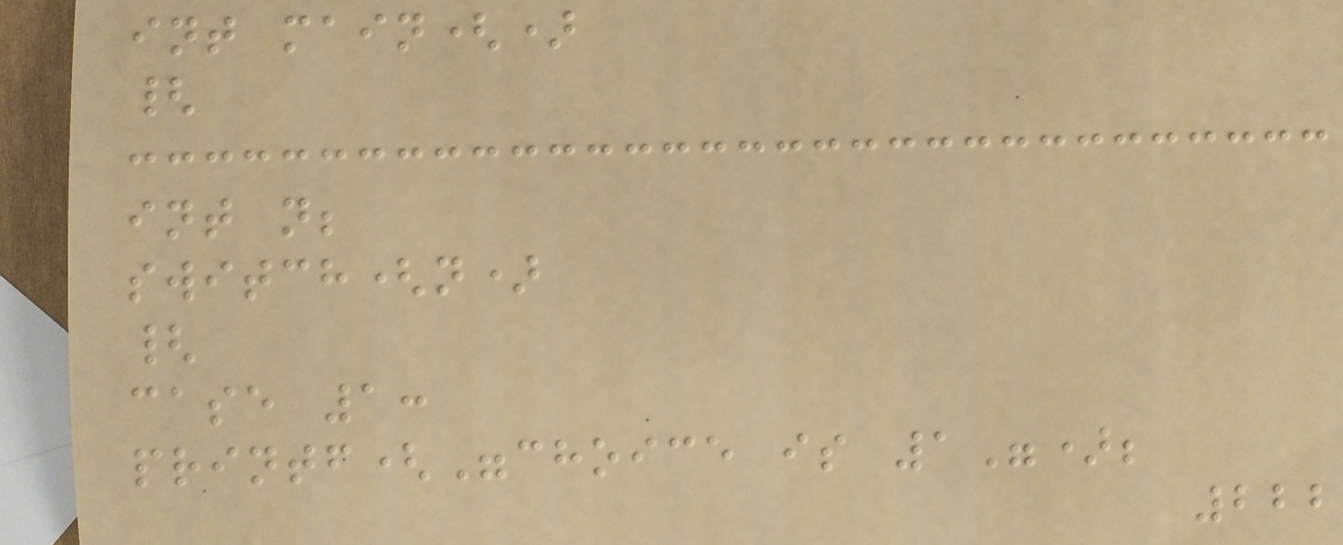int main()
{
int n;
switch(n)
{
case 1:
printf("choice is 1");
222
